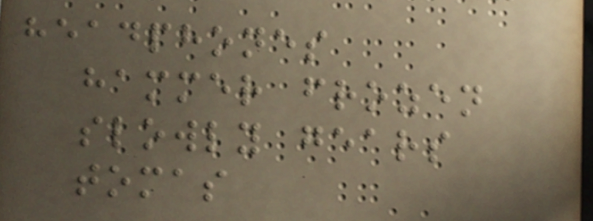headphones
hammer frozen
slowly gears
tomas
